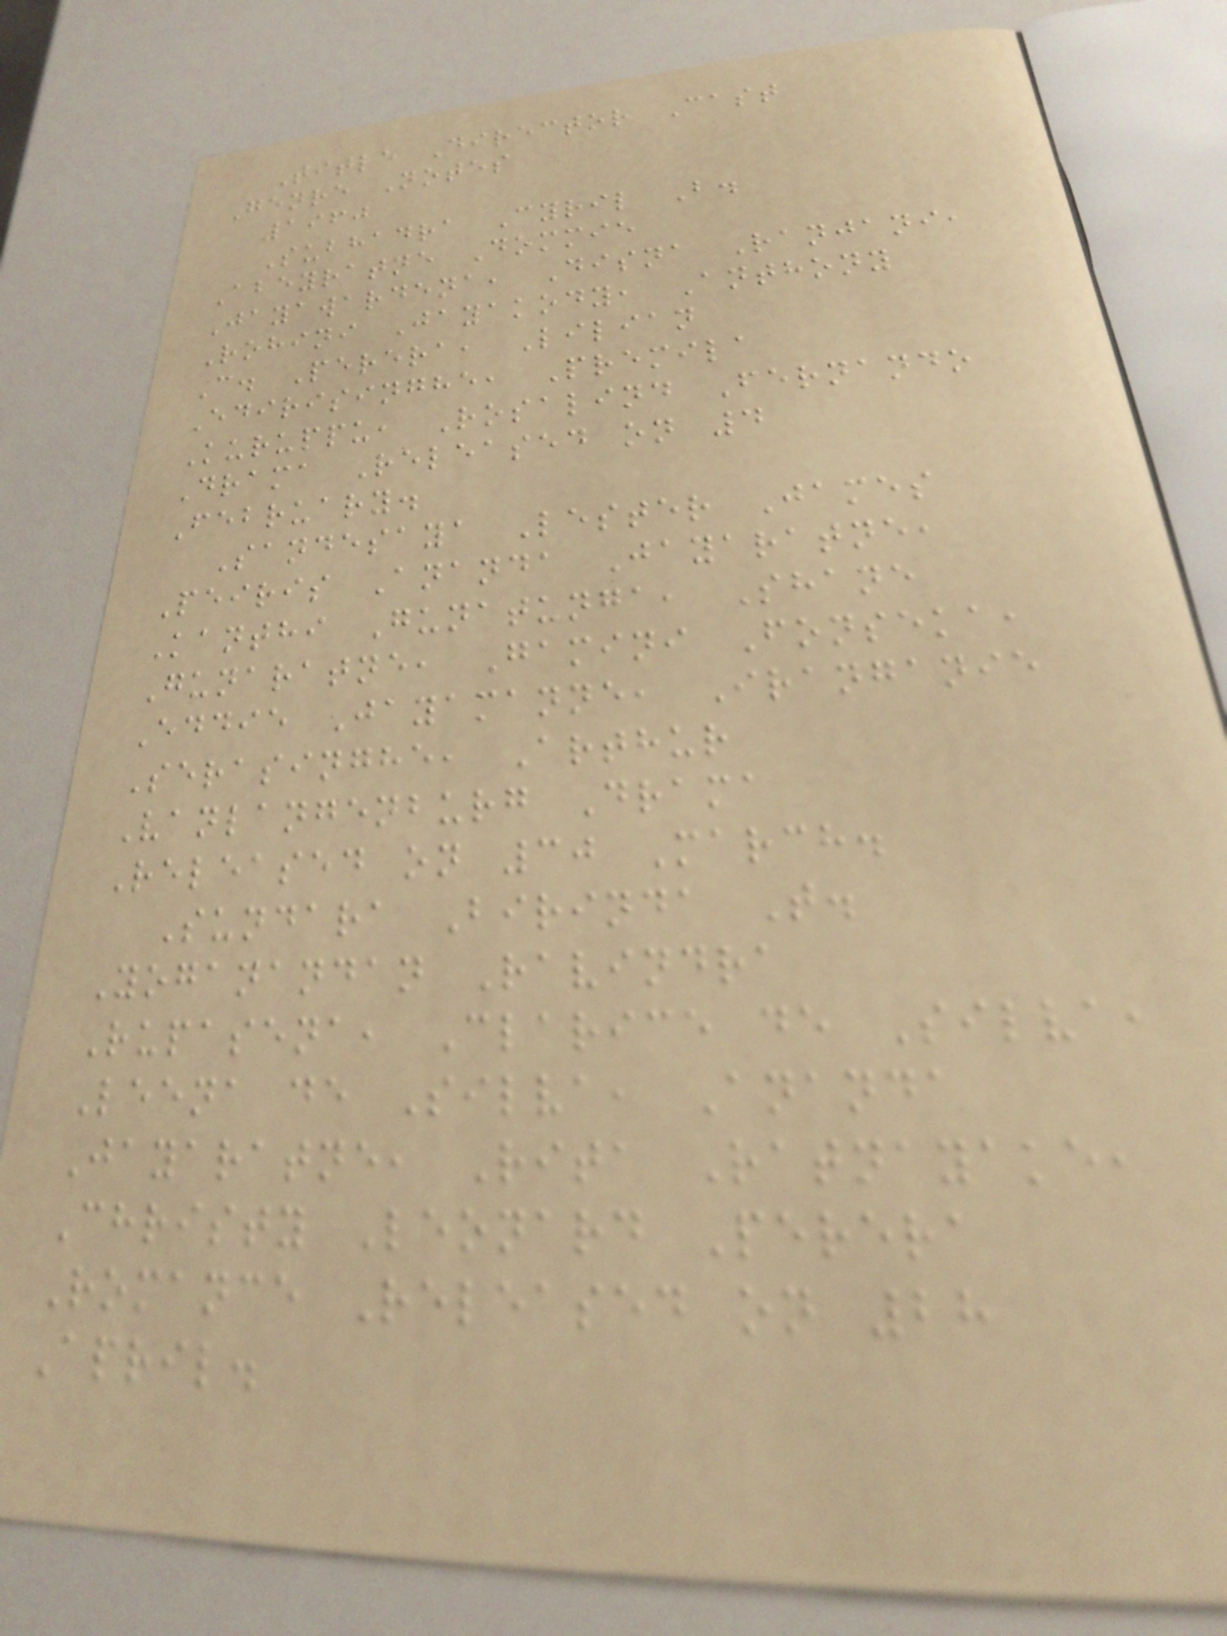Title Director Cast
Genre Notes
1960
Subhadra Cyril B.
Abeyratne Dommie
Jayawardena, Disna Ranjani,
Rohini Jayakody, Anthony
C. Perera, Lilian
Edirisinghe, Premila
Kuruppu, Rosalind Fernando
Drama Released on 4
February.
Sandesaya Lester James
Peiris Ananda Jayaratne,
Kanthi Gunatunga, Shane
Gunaratne, Gamini Fonseka,
Eddie Jayamanne, Iranganie
Serasinghe, Arthur
Vanlangenburg Drama
Released on 30 March.
Sundara Birinda T.
Yoganandan Ravindra
Rupasena, Clarice de Silva,
Leena de Silva, Ananda
Jayaratne, Rita Ratnayake,
Christy Leonard Perera
Romance Released on 28
April.
